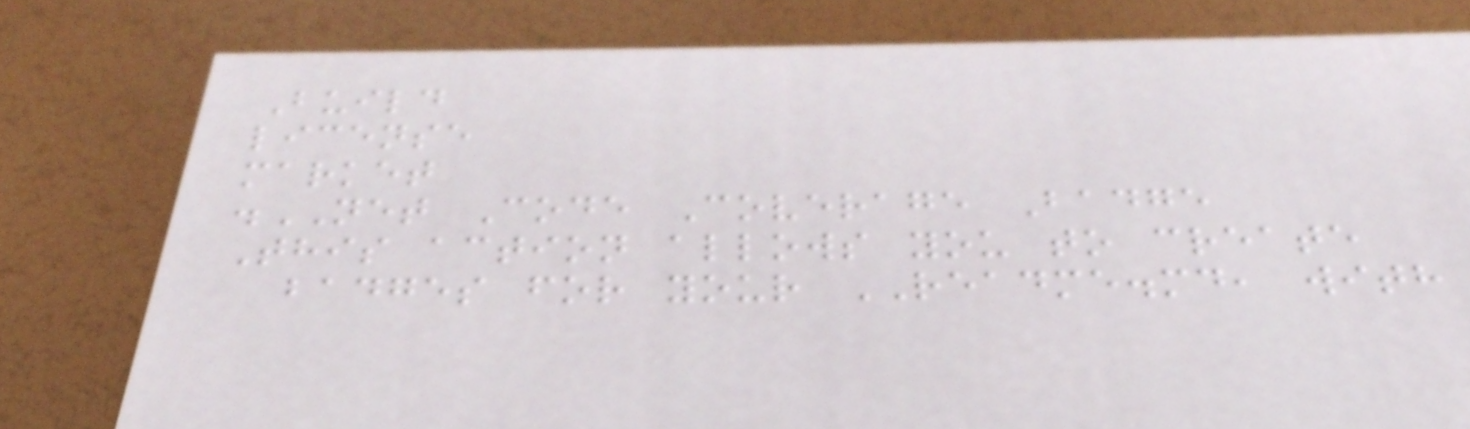Build
license
market
.NET Code Coverage Badge
This action allows you to create
badges for your README.md, with
